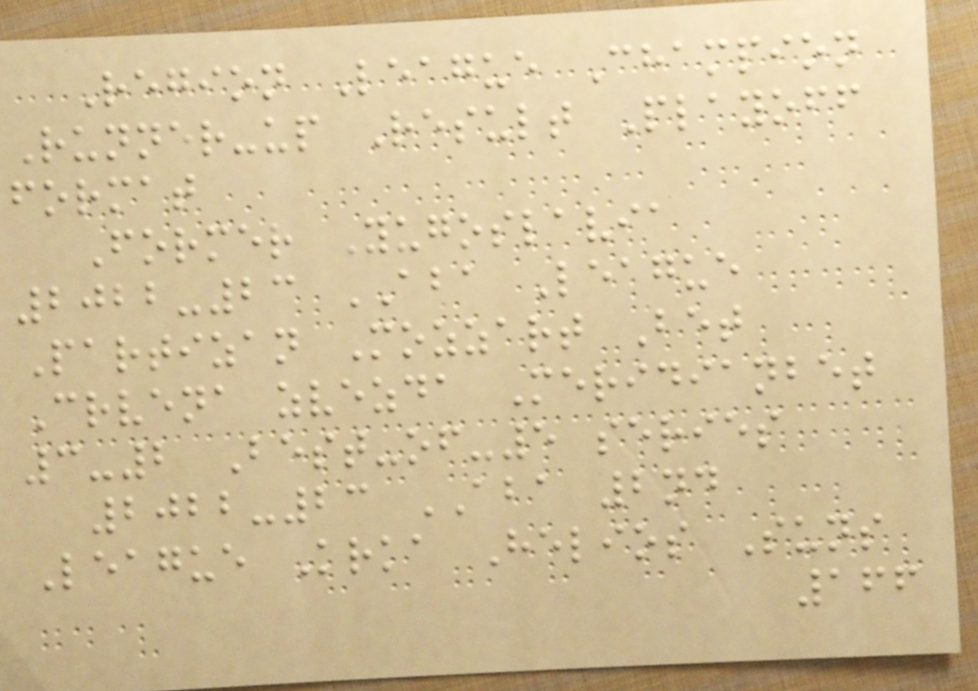Region League Champion
Runner-up Result Playoff
format
Former Yugoslavia
2022-23 ABA League
Partizan Mozzart Bet
Crvena zvezda Meridianbet
3-2 Best-of-5 series
2022-23 ABA 2nd
League Krka Helios Suns
166
